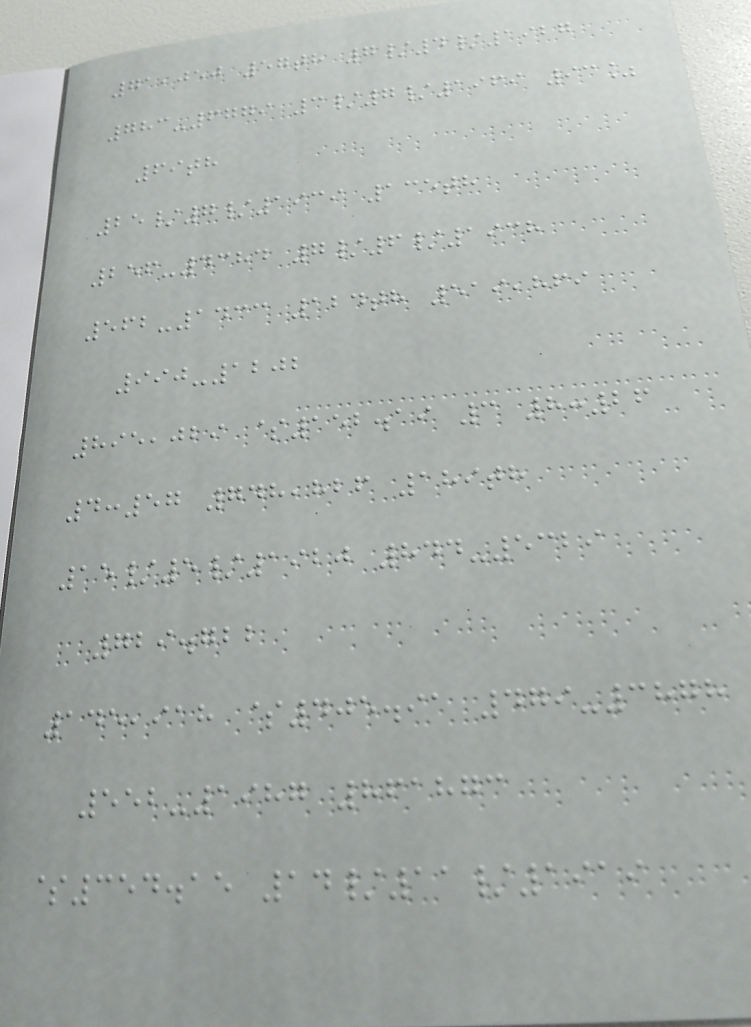71,050 57th 7/4/1927
783-6779 3/7/1969 93%
69th
25/7/1939 135th
256-4384 7/6/1938
562-1433 124th 519,869
990-1202
895,029 $152.19 3 8:26
4:57 748,826 189th
15/5/1920 844-5329
729.722
145,918 $405.91 479-3878
552-1987 861873
$354.15 14/11/1919
